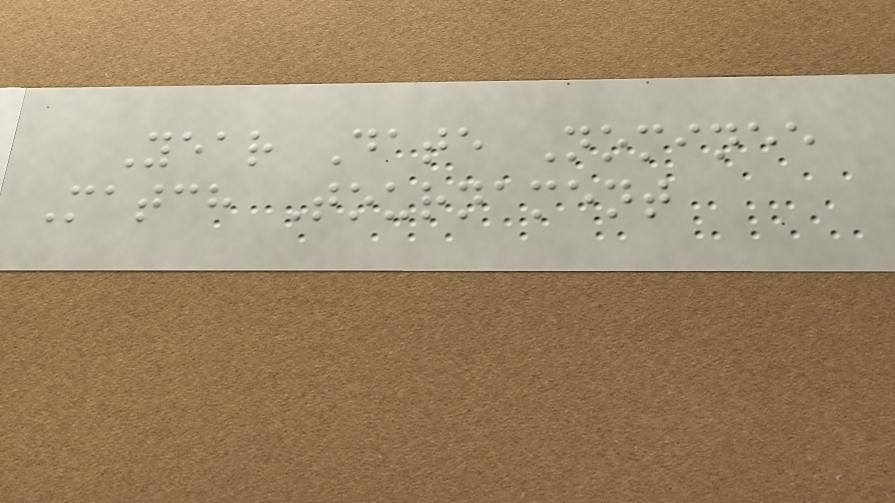Year Date Nominee
Match Tournament
